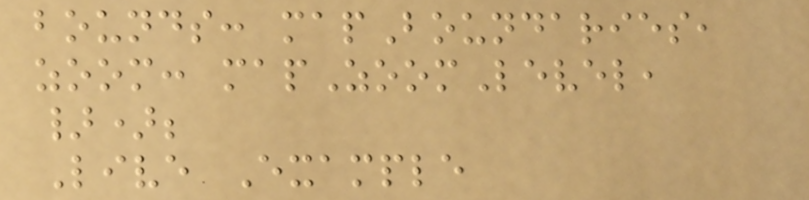bounds: mapBoundaries,
zoom: mapZoomLevel,
});
Live Example
